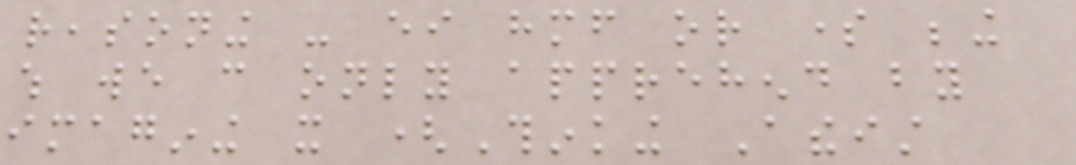reasoning - either himself or some being
which we can only apprehend by
imagining it (Thinking Atheist
